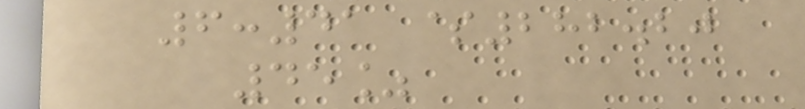6:41 $282.20
45%
